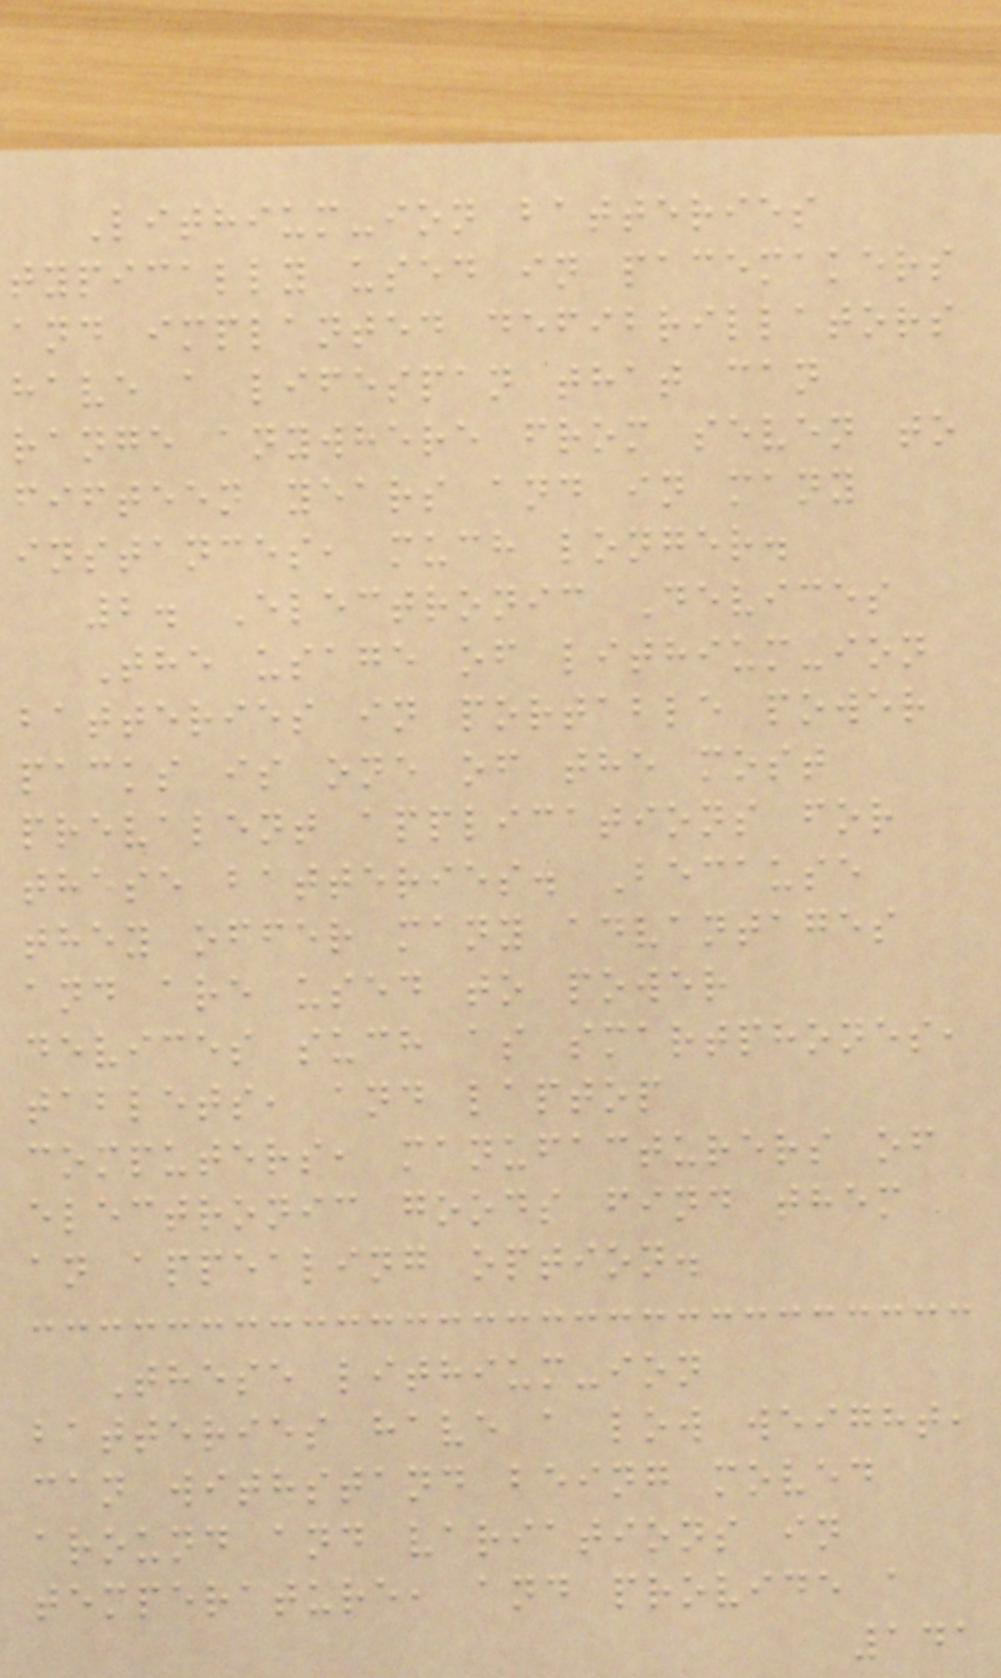Lithium-ion batteries
typically used in pacemakers
and implanted defibrillators
have a lifespan that can
range anywhere from seven to
fifteen years and in many
instances, much longer.
2. Electronic Devices
The usage of lithium-ion
batteries in portable power
packs is one of the most
prevalent applications for
these batteries. Because
they offer many advantages
and are used to power
devices such as smartphones,
tablets, and laptop
computers, manufacturers of
electronic goods find them
an appealing option.
These lithium-ion
batteries have a low weight,
can withstand being moved
around and variations in
temperature, and provide a
141
